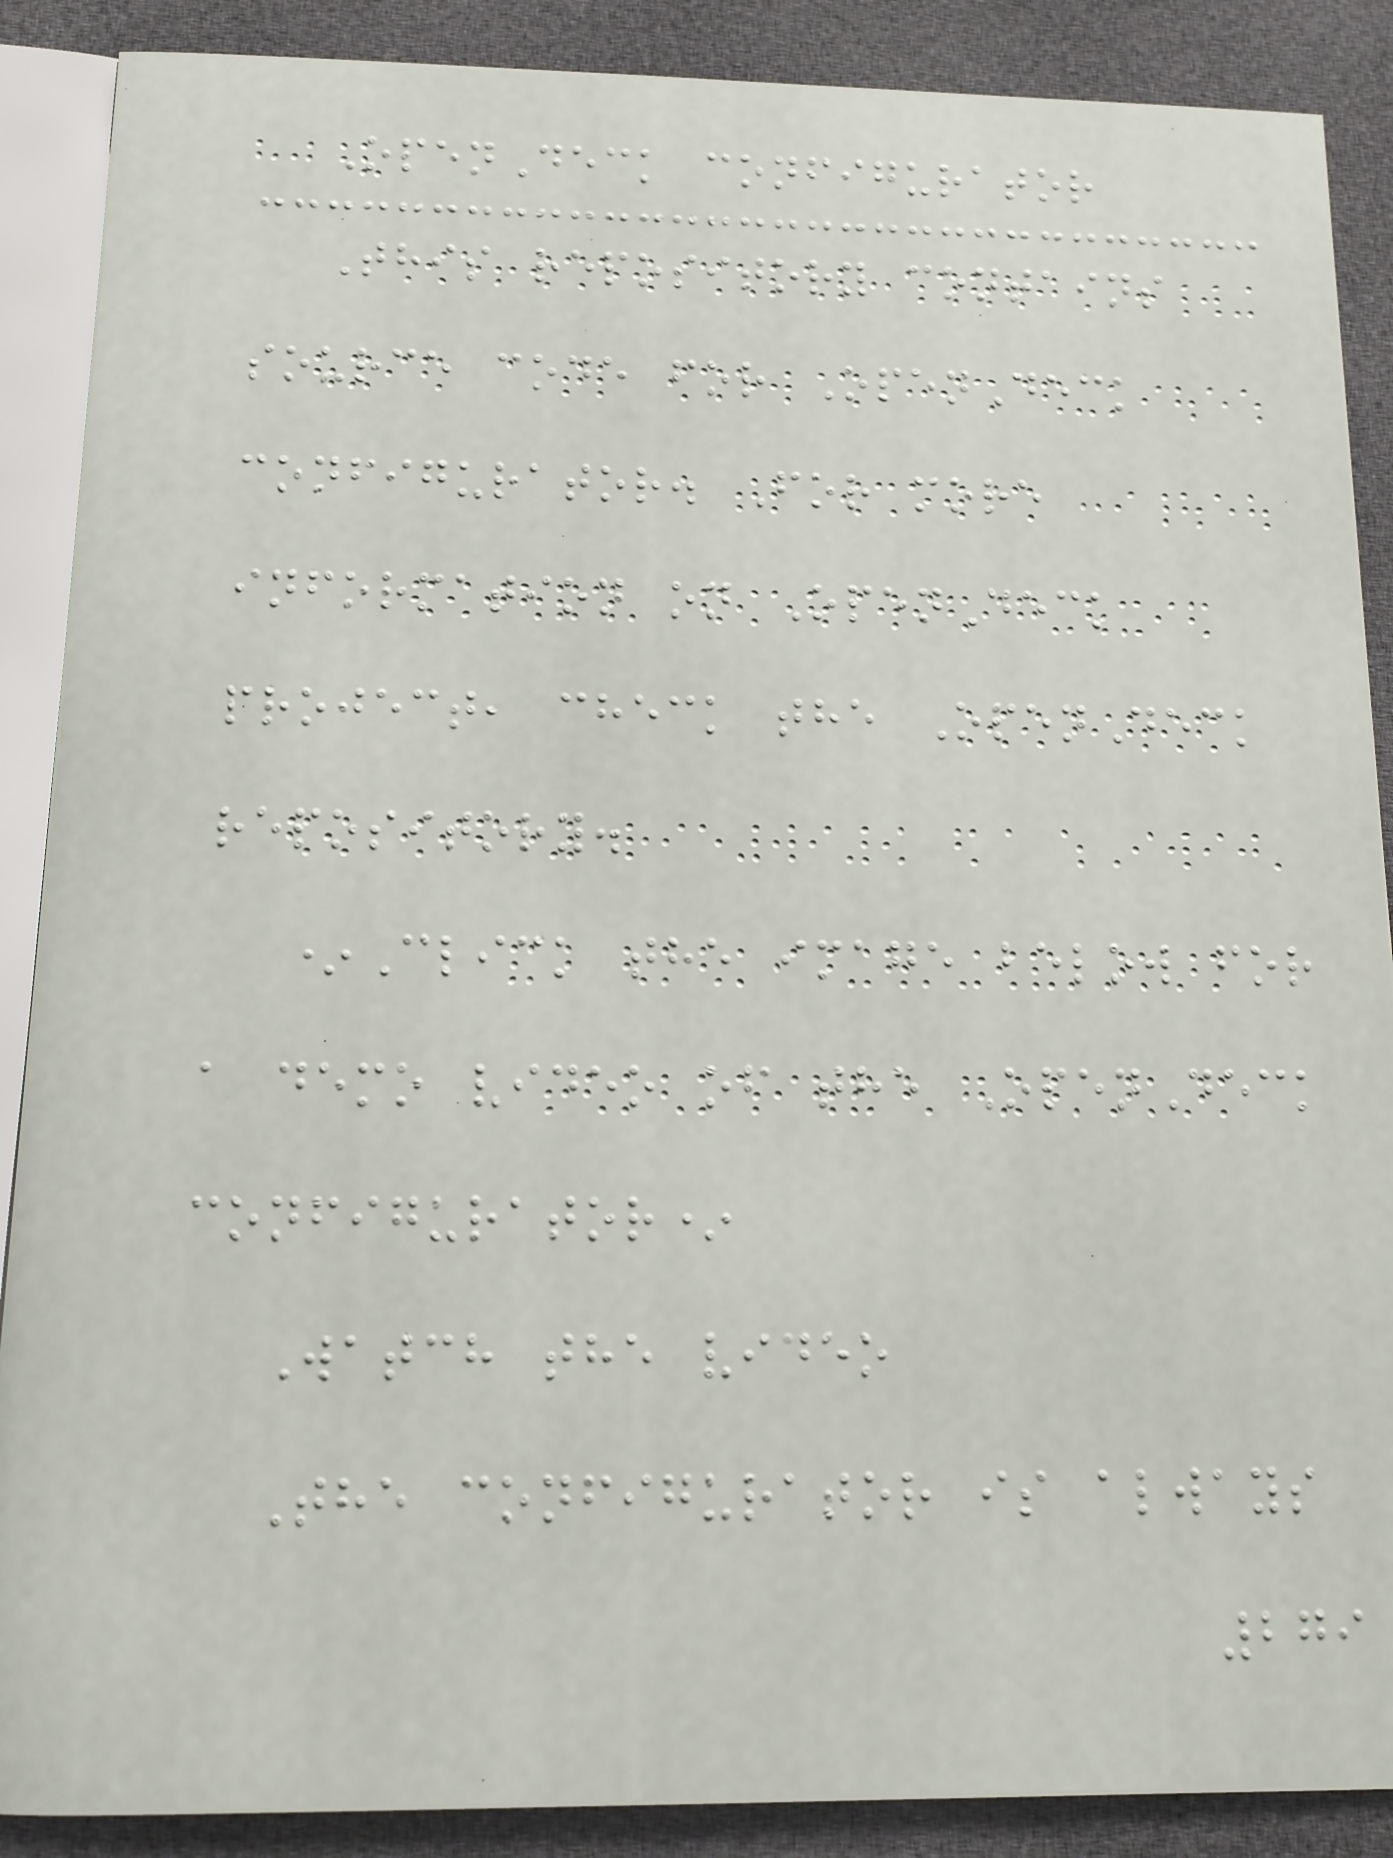OpenDeck configurator
This repository contains
source code for OpenDeck
configurator. For more
information on OpenDeck
project, check the OpenDeck
repository.
*Click the image below for
a demo video of the OpenDeck
configurator*
Watch the video
The configurator is always
279
